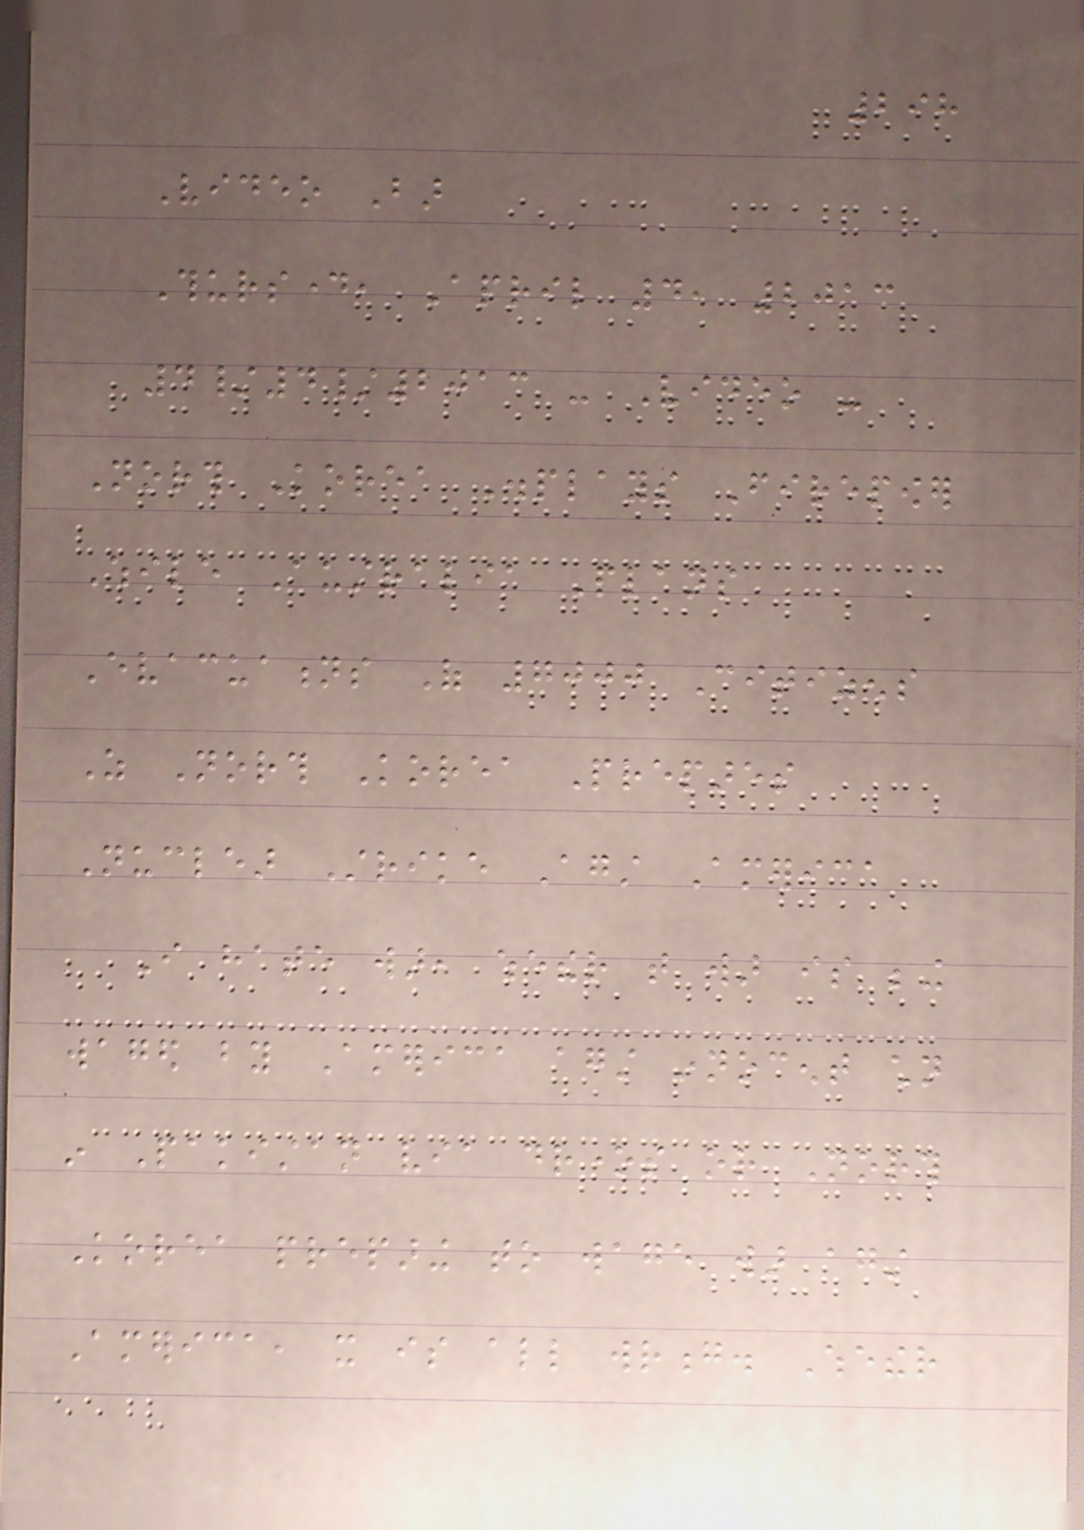298
Video Bar
Thursday, April 4, 2013
4/4/2013 - Video -
North Korea Displays Firepower
While Australia Plans
Evacuations Of 7000 Citizens
As North Korea Prepares
Nuclear Strike Against America
I hate war, whether that war is being
waged by America against innocent children
in Pakistan via drones or North
Korea preparing to wage war against
America, it is all wrong. Whether
